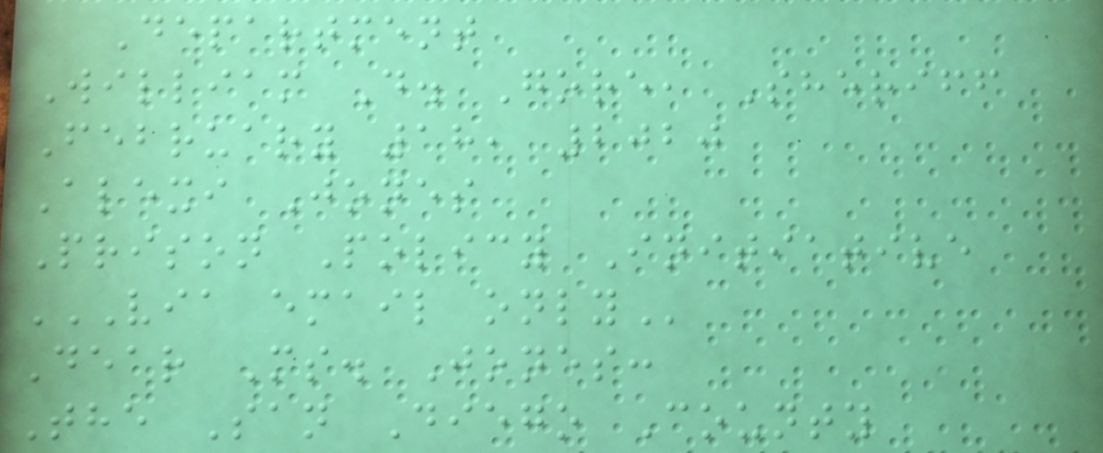Department
William D. Gore, Sheriff
February 18, 2020
Alexi Jones
Prison Policy Initiative
VIA EMAIL ONLY
Dear Ms. Jones:
The San Diego County
